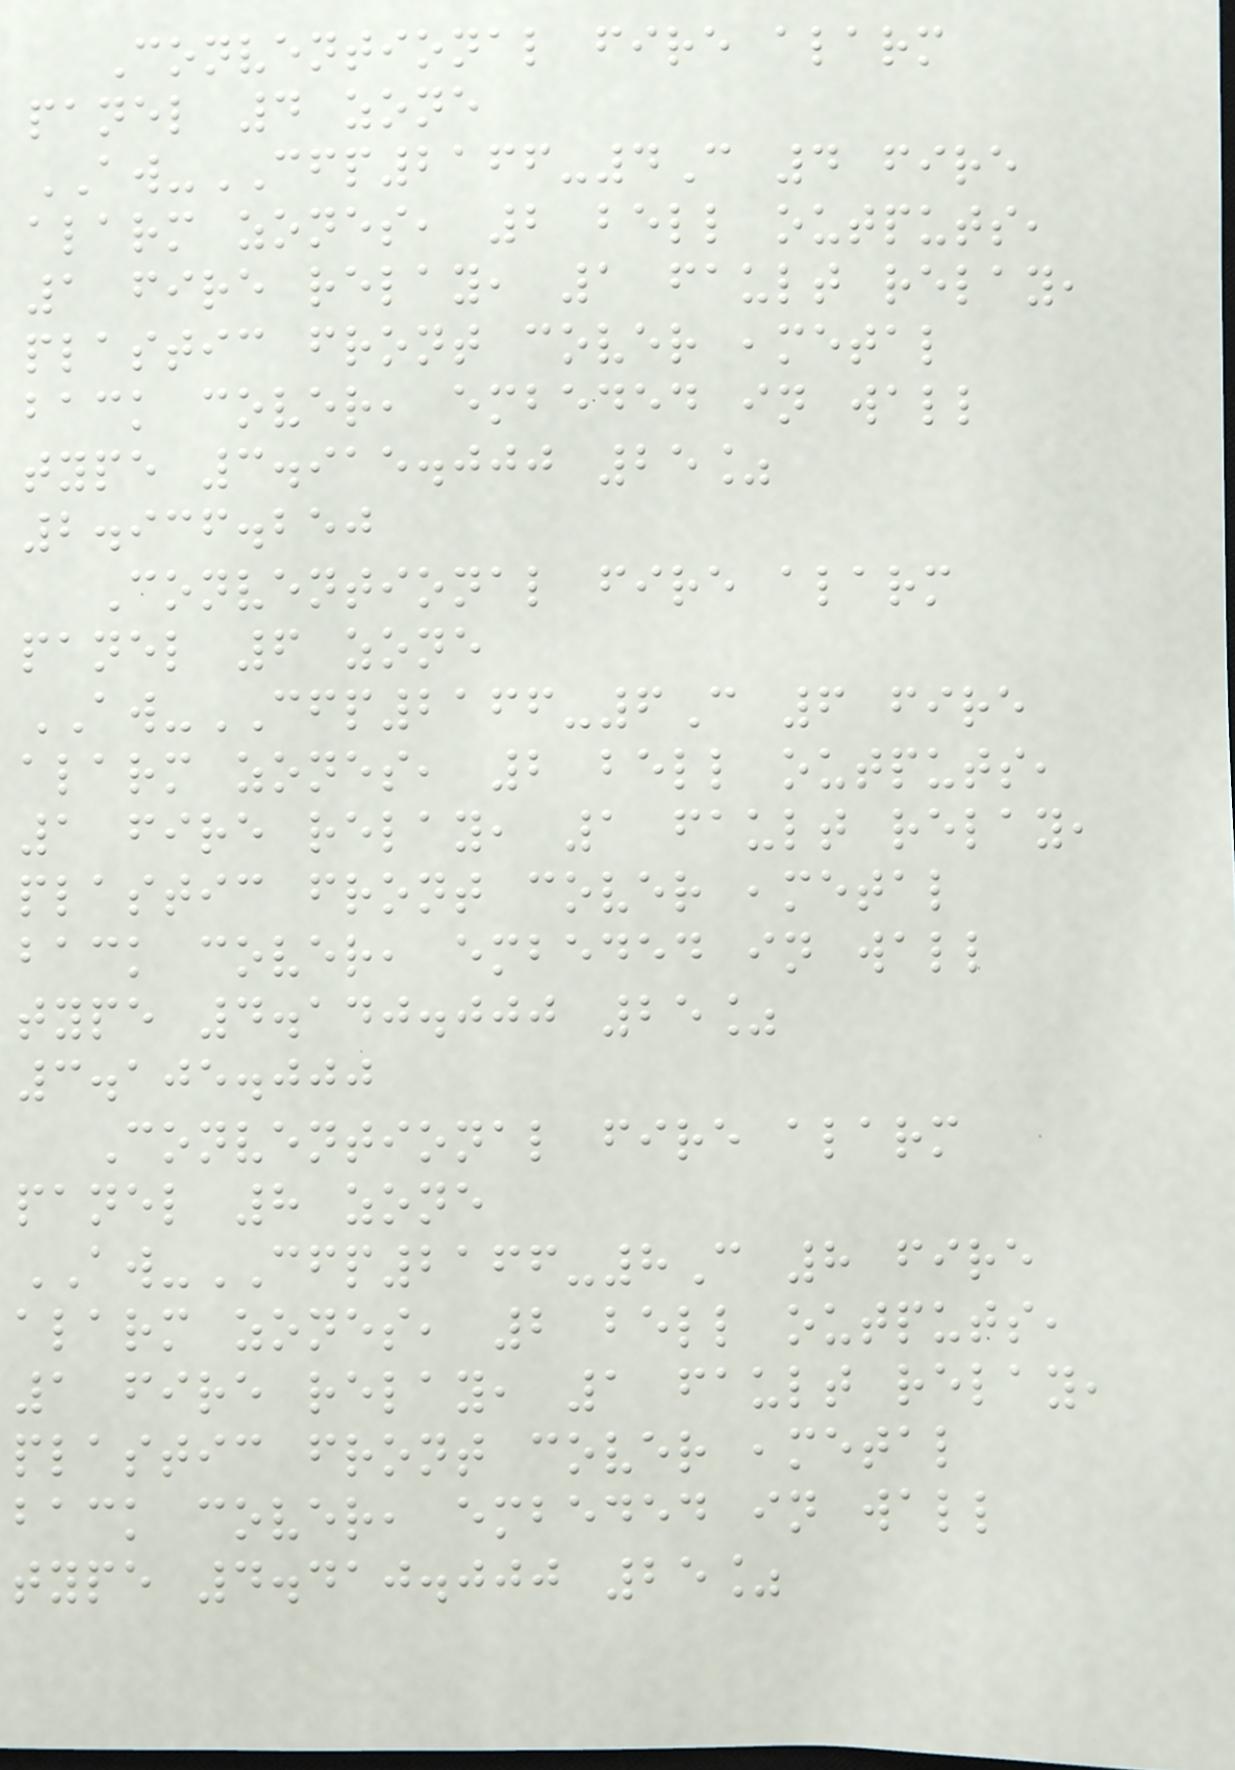Conventional fire alarm
panel 4 zone
AW-CFP2166-4C 4 fire
alarm zones, 2 bell outputs,
1 fire relay, 1 fault relay,
plastic front cover ,metal
back cover, embeded in wall
type 3.915.000 25%
2.936.250
Conventional fire alarm
panel 6 zone
AW-CFP2166-6C 6 fire
alarm zones, 2 bell outputs,
1 fire relay, 1 fault relay,
plastic front cover ,metal
back cover, embeded in wall
type 4.140.000 25%
3.105.000
Conventional fire alarm
panel 8 zone
AW-CFP2166-8C 8 fire
alarm zones, 2 bell outputs,
1 fire relay, 1 fault relay,
plastic front cover ,metal
back cover, embeded in wall
type 4.410.000 25%
